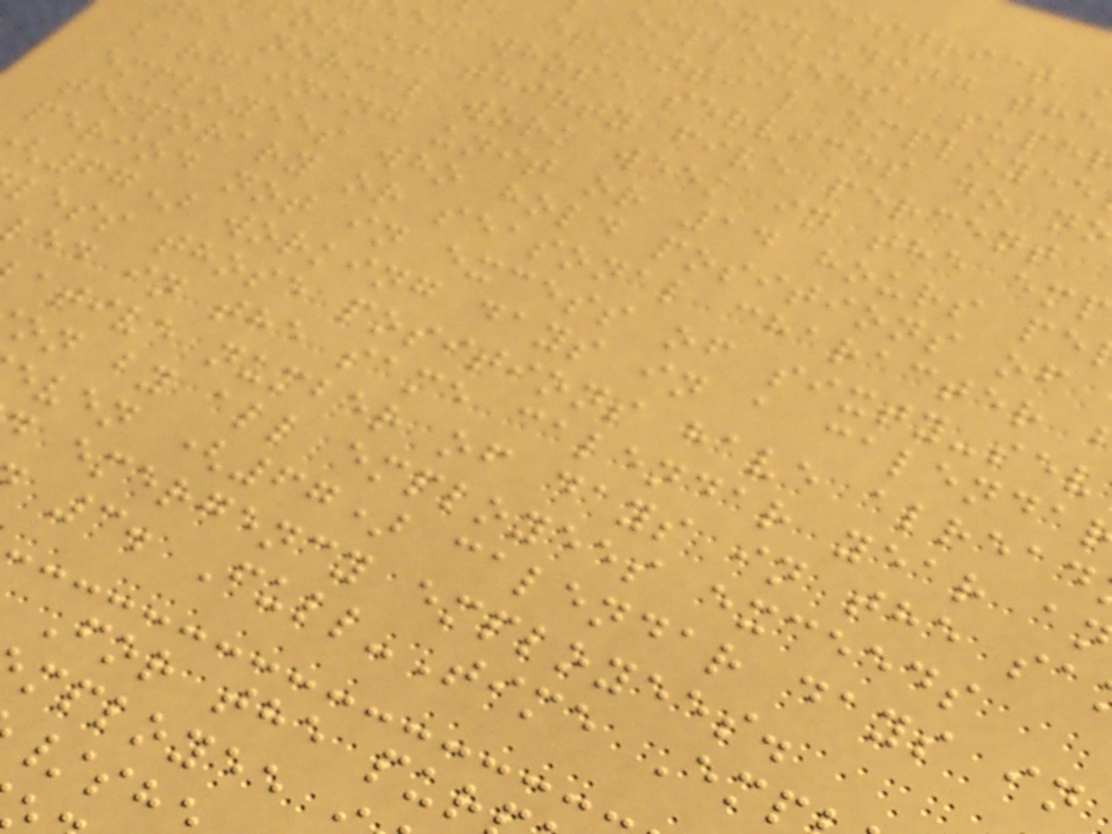district
xcluding the
employees, supe
essential employee
es whose services do n
or of thirty five percent
he normal work week in the emp
bargaining unit or 14 hours pe
employees who hold positions of
temporary or seasonal character
period not in excess of sixty-sev
67) working days in a calenda
less those positions have alread
ed in the same calendar year a
ative number of days in the sa
on by all employees exceeds
even (67) calendar days in
emergency employees.
3. Full-Time Emp
For the pur
